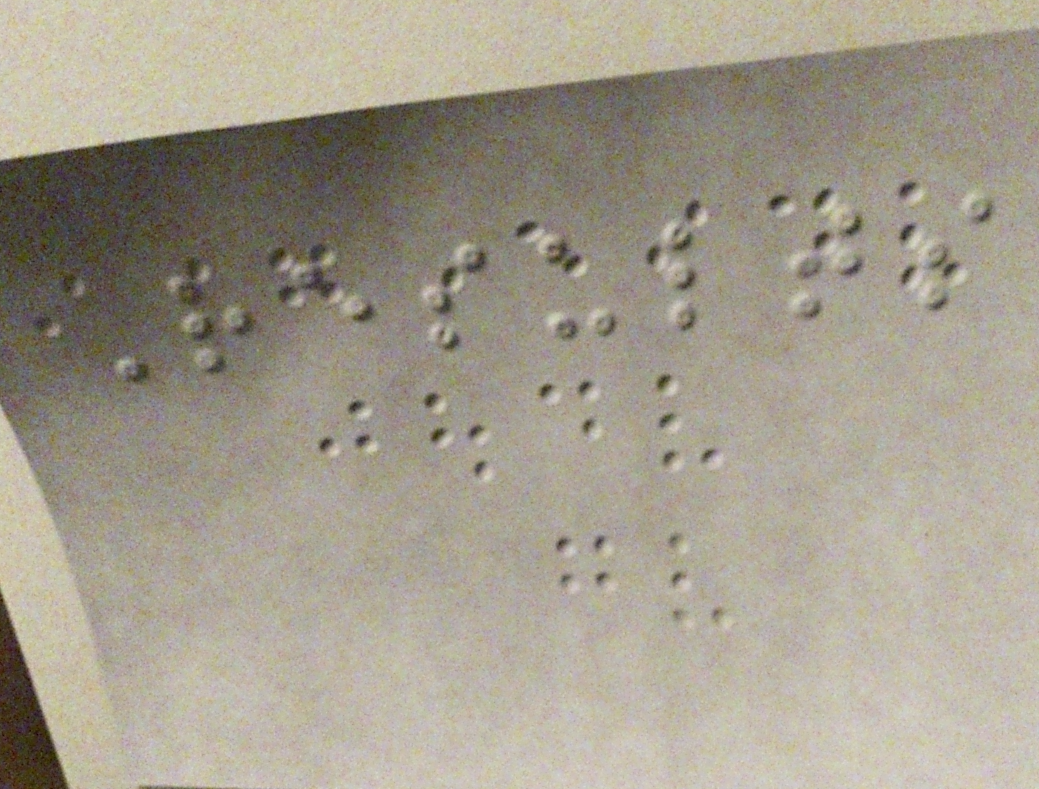Results
